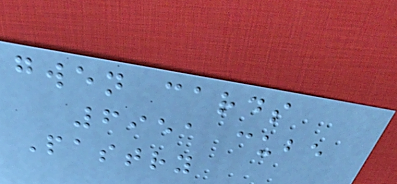gwen cards
6951 cube
Pastry
